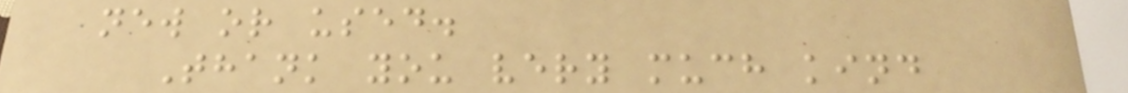new or used.
Thank you very much kind
